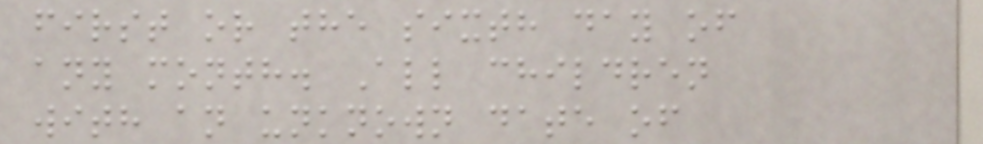first or the sixth day of
any month. All children
with an unknown date of
